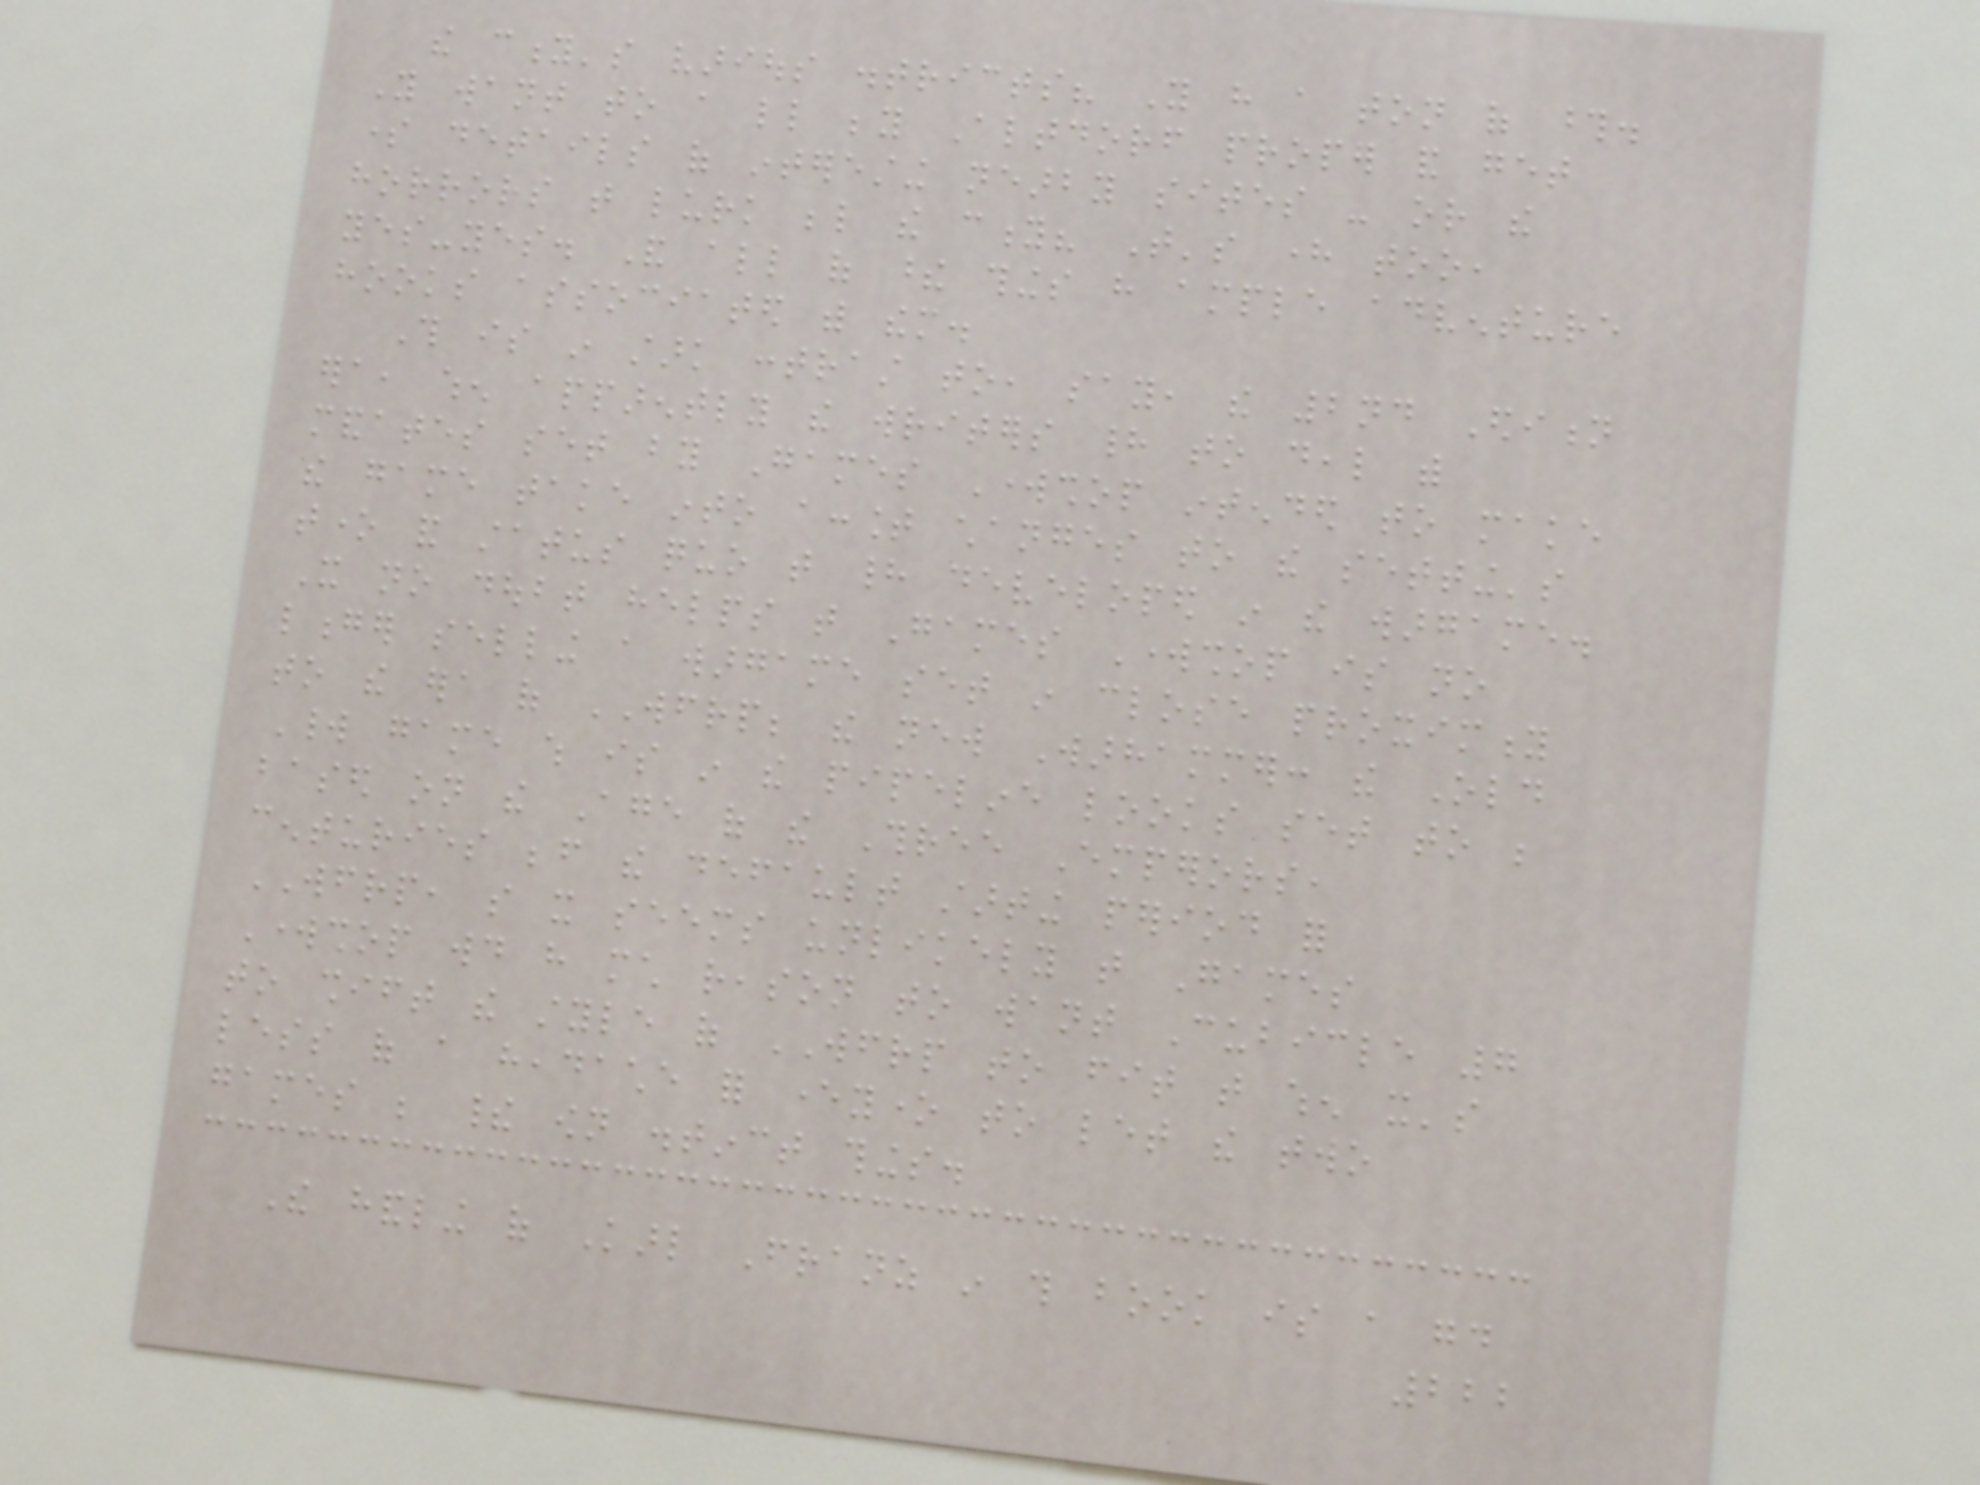the city's various districts? You have a ton of those.
You want to a little beyond Altdorf proper and get
some details of interesting nearby sites - or the
horrors that lurk below the city? That's here too,
yes-yes. And all of these things have ample adventure
hooks associated with them.
This is in stark contrast to, say, the 2nd Edition
era, when apparently the writers had to deal with
mandates set by Games Workshop intended to make
the game take into account changes to the setting's
tone and status quo that had developed in the wargame.
It no doubt helps that Games Workshop is no
longer selling a wargame set in close proximity
to the era of WFRP; the new Warhammer: the Old
World game which is in the pipeline looks set to be
based on the Age of the Three Emperors,
centuries before the default starting period for
WFRP, so it seems unlikely that Games
Workshop would have much reason to want Cubicle 7
to shift the style of WFRP to fit that when it's
less of a headache for everyone to let the two
games be their own distinct things.
The handling of Karl Franz in this book is a good
222
